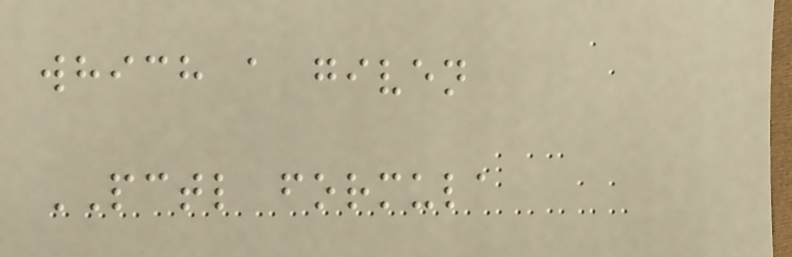which a given
PCTL formula
